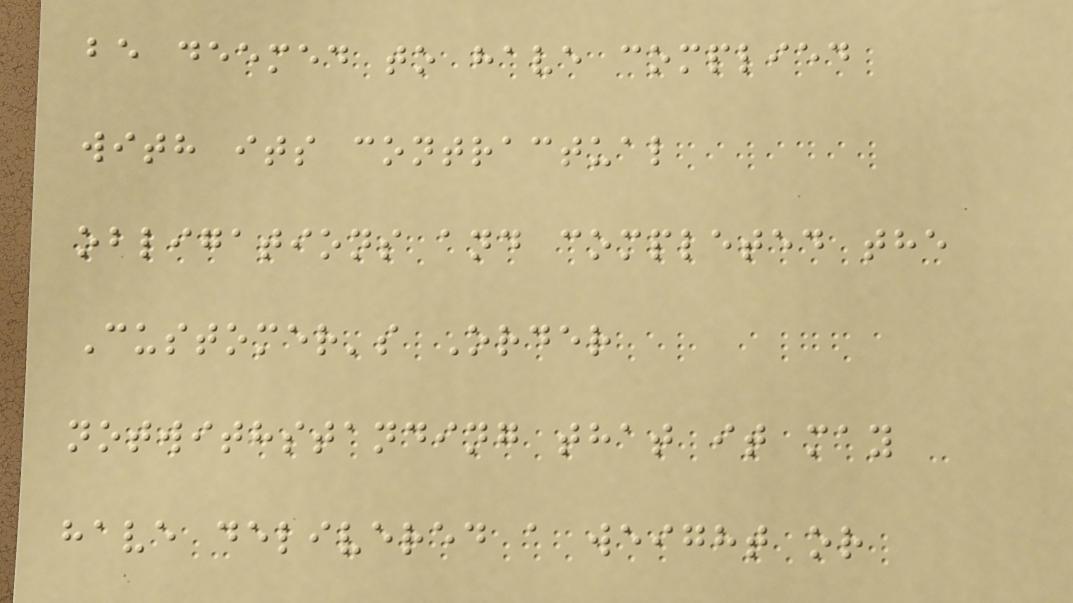be deemed to have complied
with its contractual
obligations and completed the
Customer's Order
notwithstanding that it may
have delivered a weight or
